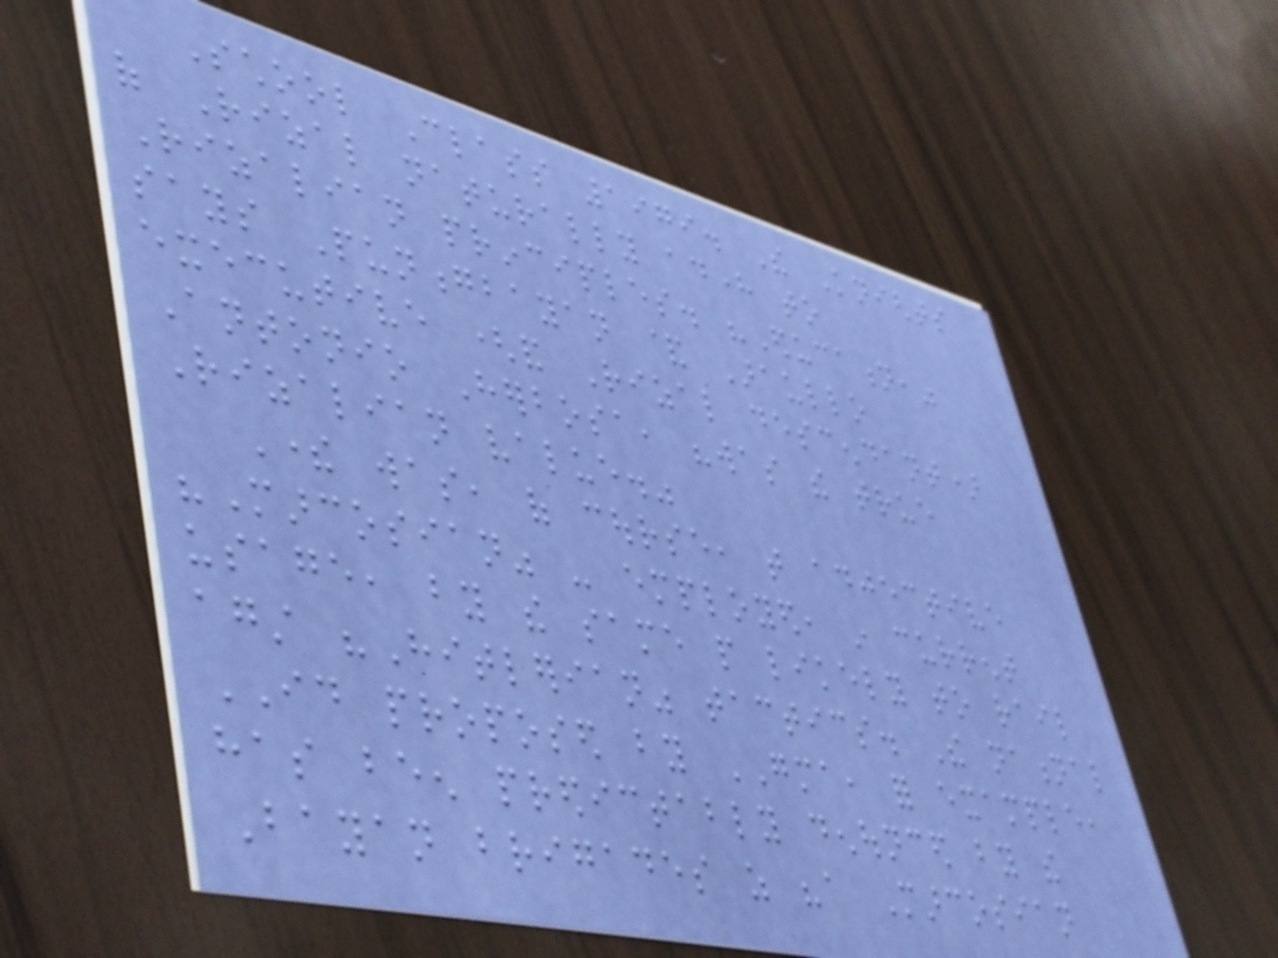School Class 1979. The Knights
of Rizal naturally adhere to
Rizalian principles. "Education,"
says Punongbayan & Araullo
executive (and Rizal descendant)
Antonio Herbosa, "was the true
Rizalian value."
There was, of course, that adjective
"Marcosian" - employed, in current
usage, by the same people likely to rail
against "Hitlerian" tactics. The national
ID proposed by GMA, for example,
has been predictably denounced by the
Bayan brigades as "a Marcosian
